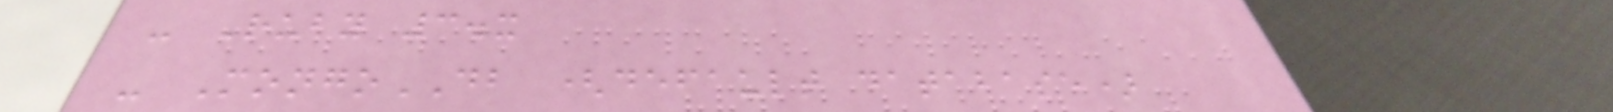- Ruby 3.x
- MongoDB (default database)
